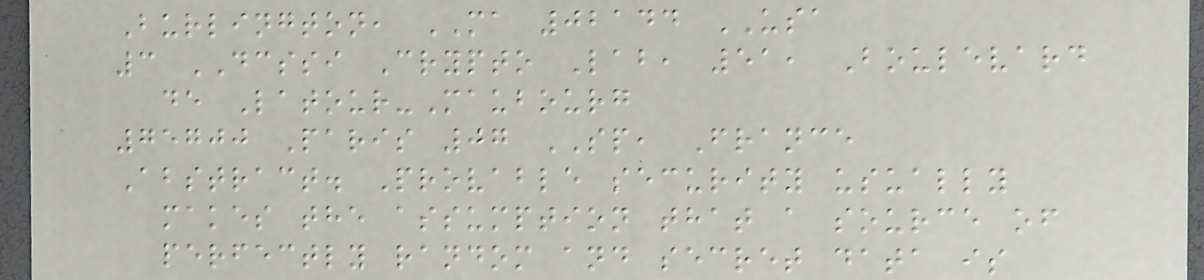Burlington, MA 02144 USA
3 DCSSI Crypto Lab, 51, Boulevard
de Latour-Maubourg
75700 Paris 07 SP, France
Abstract. Provable security usually
makes the assumption that a source of
perfectly random and secret data is
